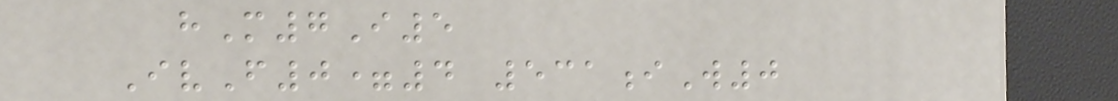hM7I5
IvF0=4 531iW0
